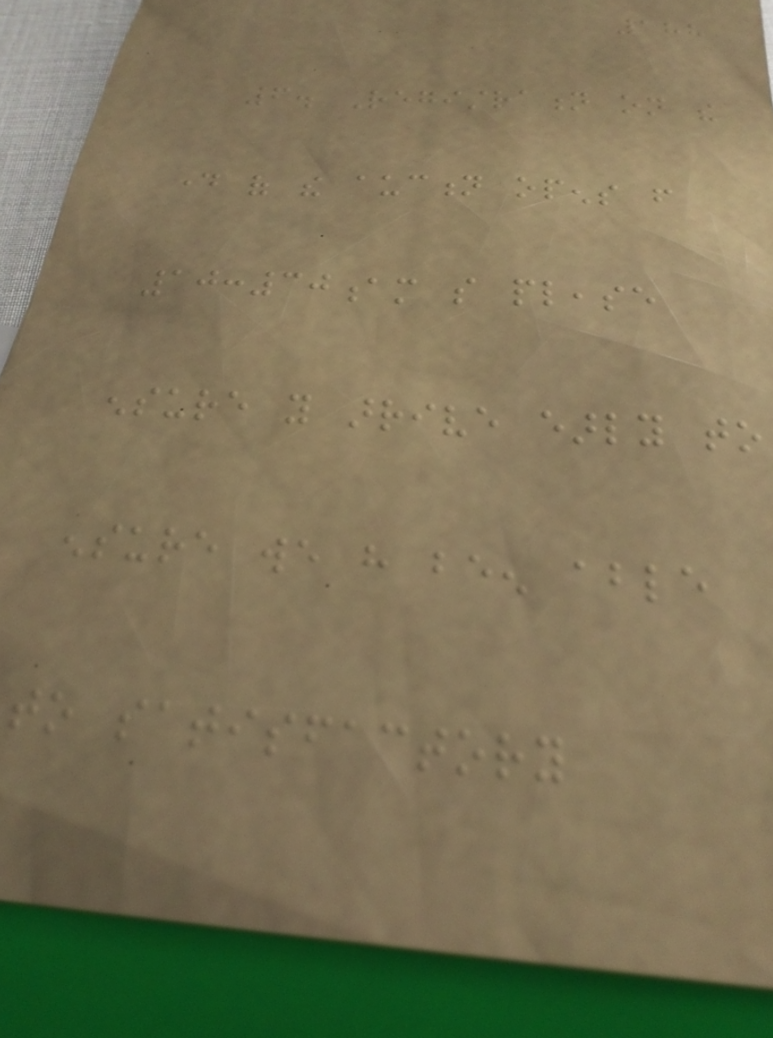188
6. Registration on the
day of the auction opens from
10:30am so please
ensure you arrive early to
ensure we have been able
to satisfactory
